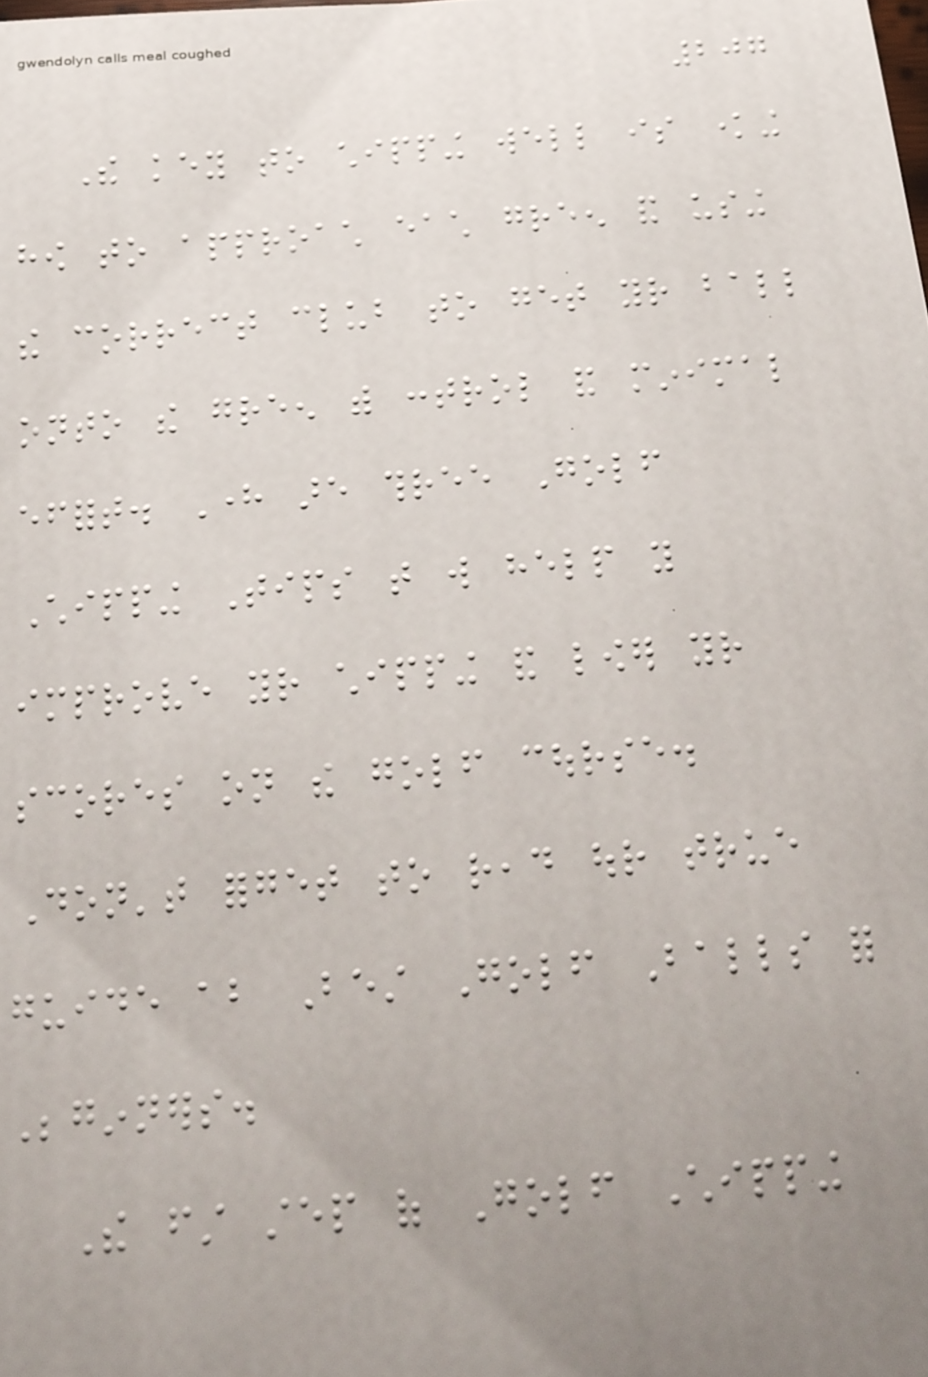207
The key to chipping well is knowing
how to approach each green and using
the correct club to get your ball
onto the green with control and minimal
effort. Here are three Golf
Chipping Tips that will help you
improve your chipping and lower your
scores on the golf course.
Don't forget to read our true
guide about Best Golf Balls for
Beginners.
The first step of Golf Chipping
